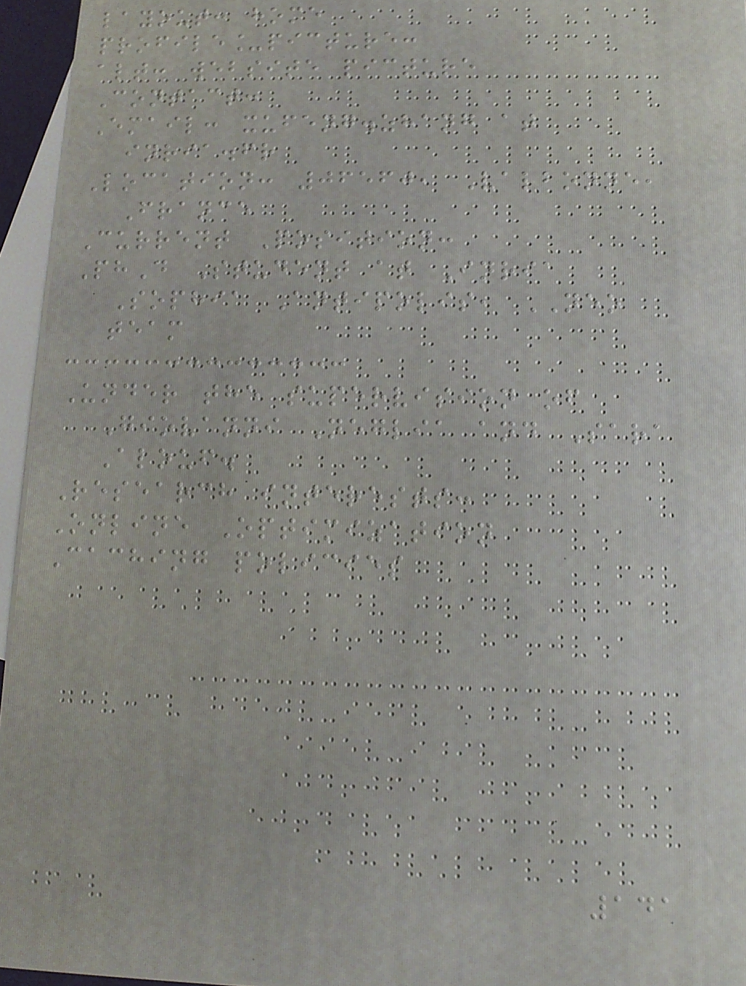layout: home
profile_picture:
alt: website picture
Contact:
Email: xufeng.zhang at
inria.fr
Location: 06560, Valbonne,
France
Current Position:
PhD Student at Inria
Sophia Antipolis, NEO
team
Under the supervision of
Giovanni Neglia and Sara
Alouf.
Research interests:
Online Optimization
Caching policies
141
